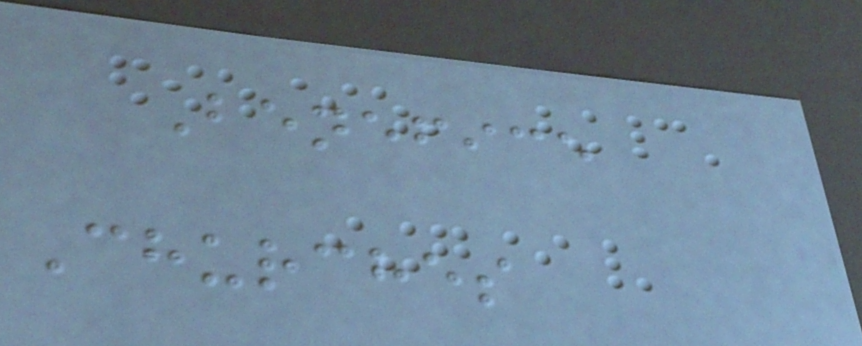Benefice
Churches
